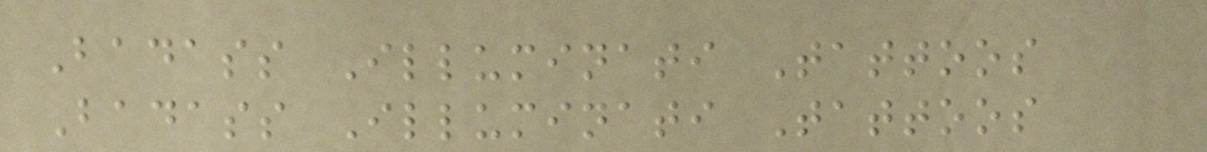Badass Illuminati Tattoos
Badass Illuminati Tattoos
